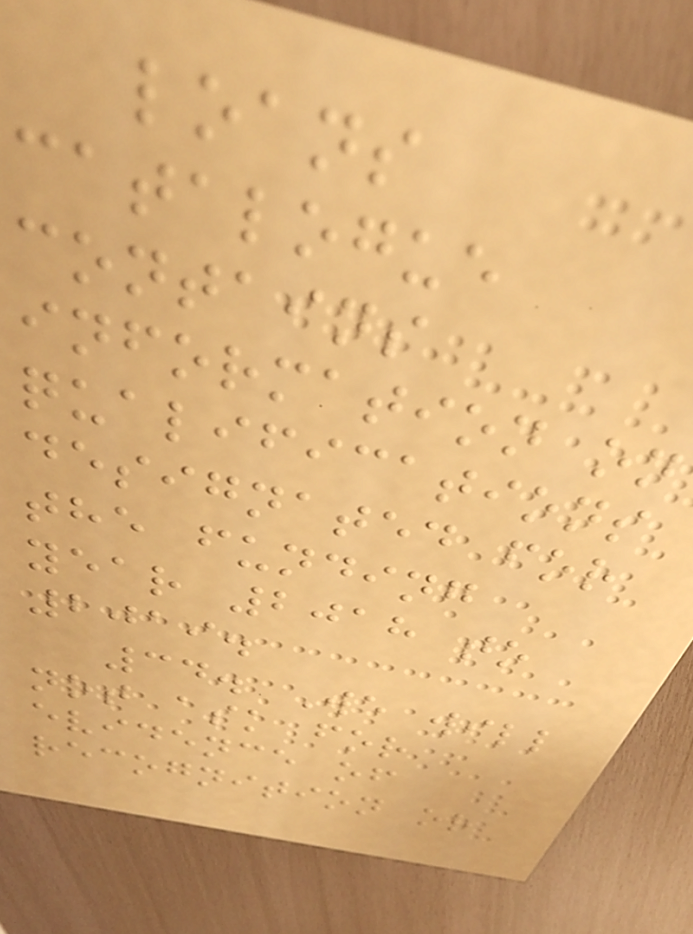loans
catalogue
contains
information on
qualifications
designated for
the funding
year 2018 to
2019.
34. We will
not ask for
evidence of
recognition or
